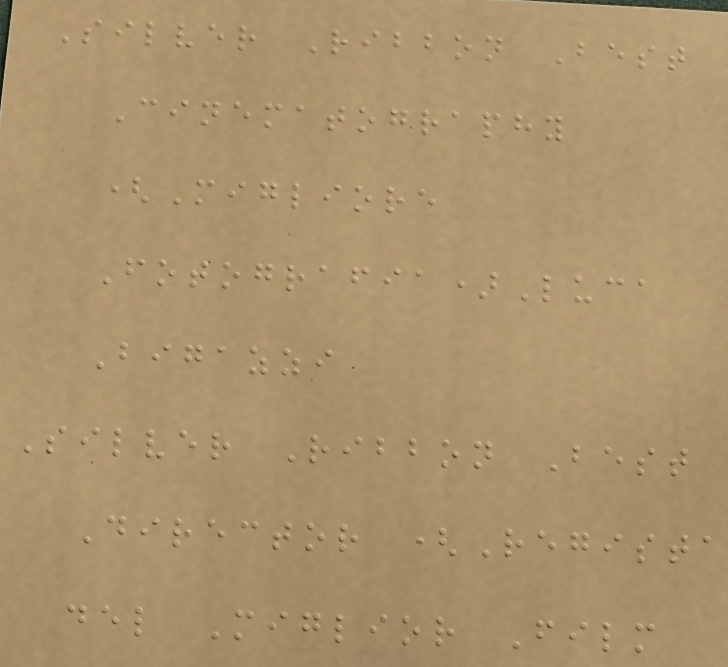Silver Ribbon Best
Cinematography
(Migliore
Fotografia)Luca
Bigazzi
Silver Ribbon Best
Director (Regista
del Miglior Film
